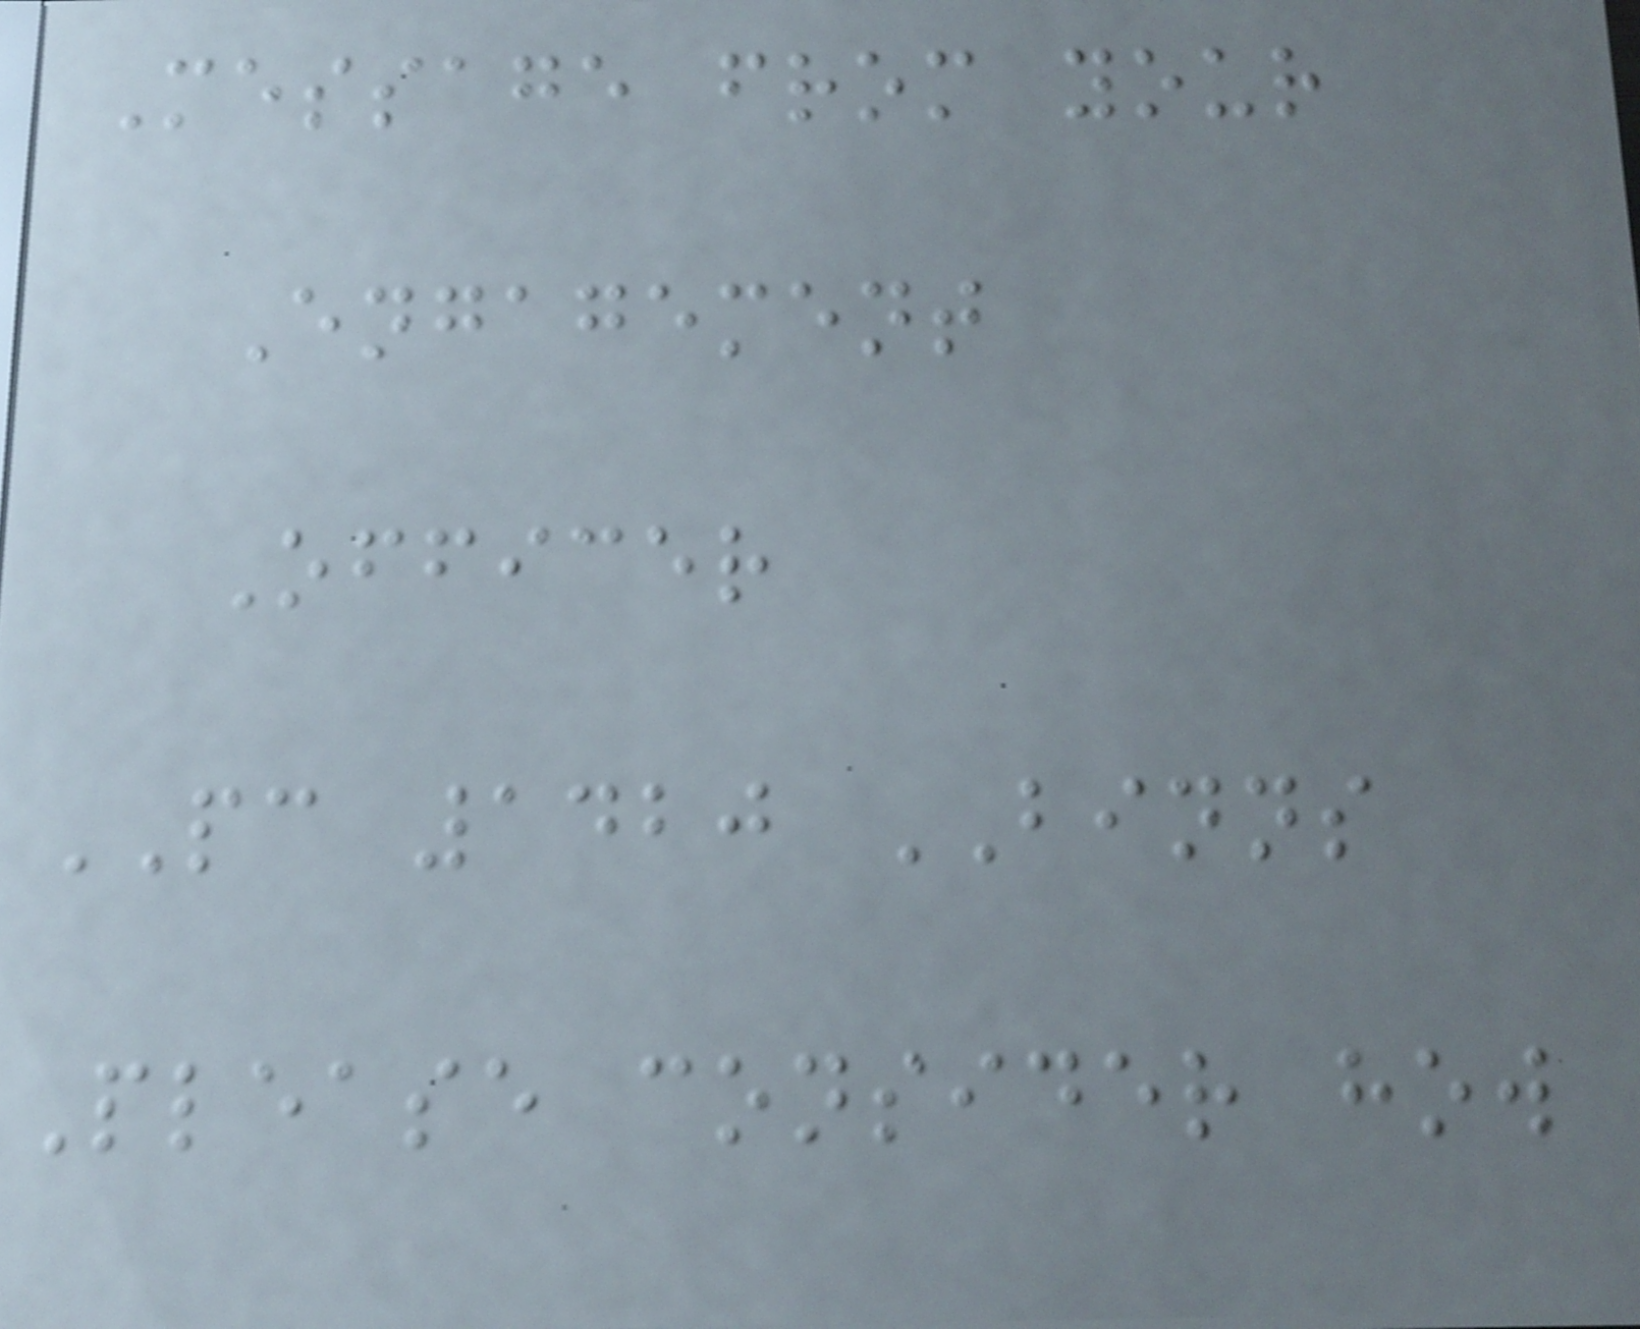Message from your
Engagement
Officer
PC 1420 BINNS
Please consider how
